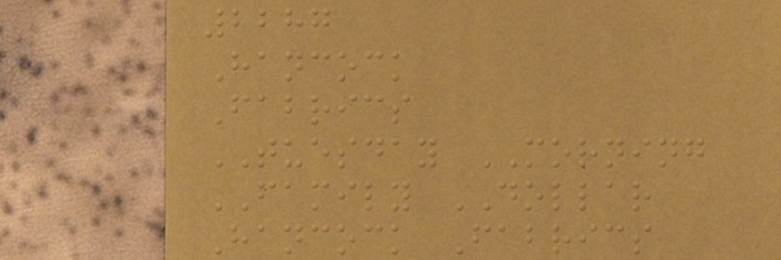2287
Hancock
Fabrics
TUESDAY MORNING
FAMILY DOLLAR
Hancock Fabrics
